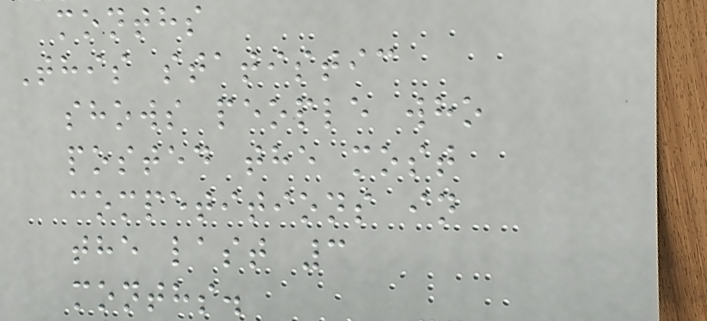months
This statistic
shows people who
posted the most
competitions in
the last 3
months.
